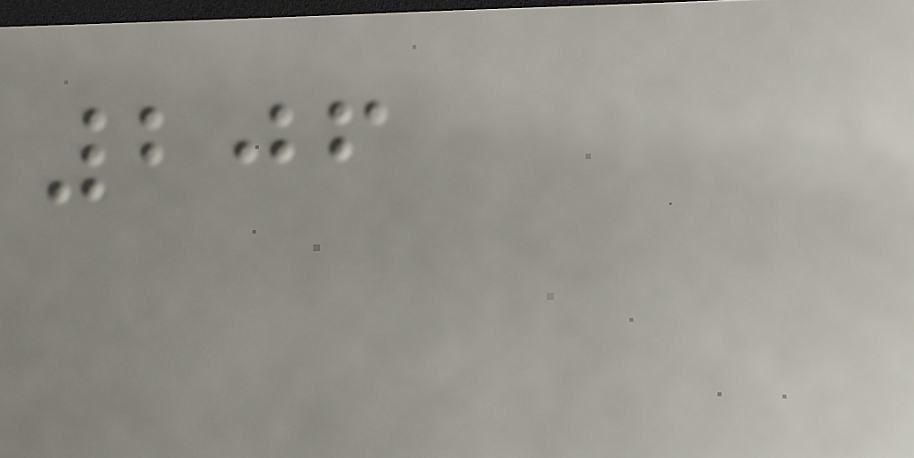206
